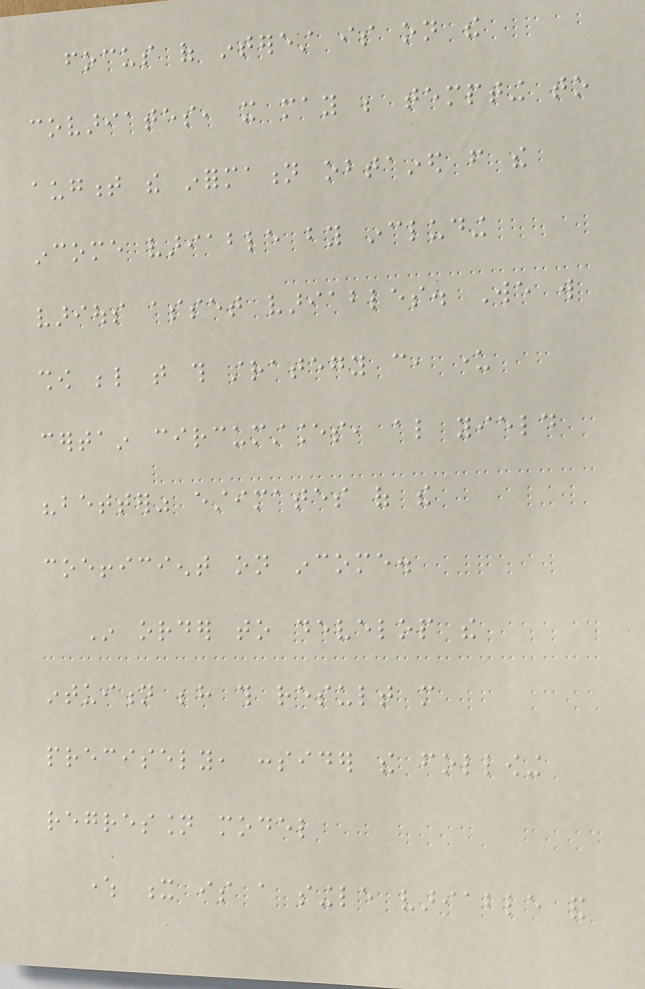focus of interest is on the
covariates, it may be tempting to
augment the information obtained from the
income variable by including
various asset variables. We will
show below that this strategy can, under
certain circumstances, also yield
"better" estimates of the
coefficient on income.
In order to develop the
intuition behind this result more
precisely, consider the following
regression model
where x is a single variable and
